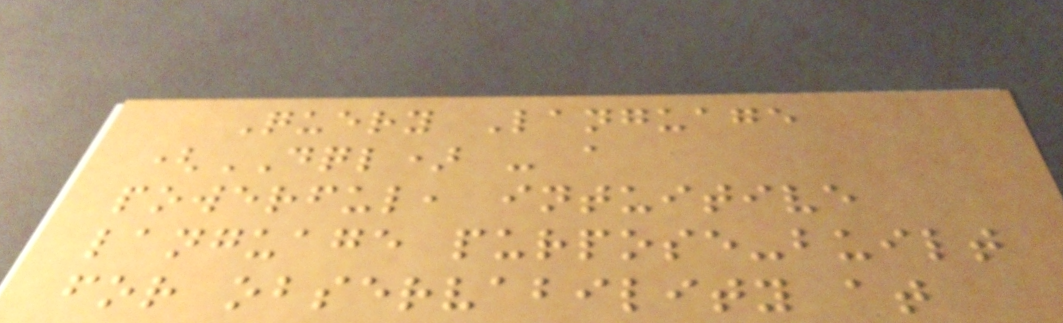Query Language
(DQL) - a
powerful, intuitive
language purpose-built
for observability at
